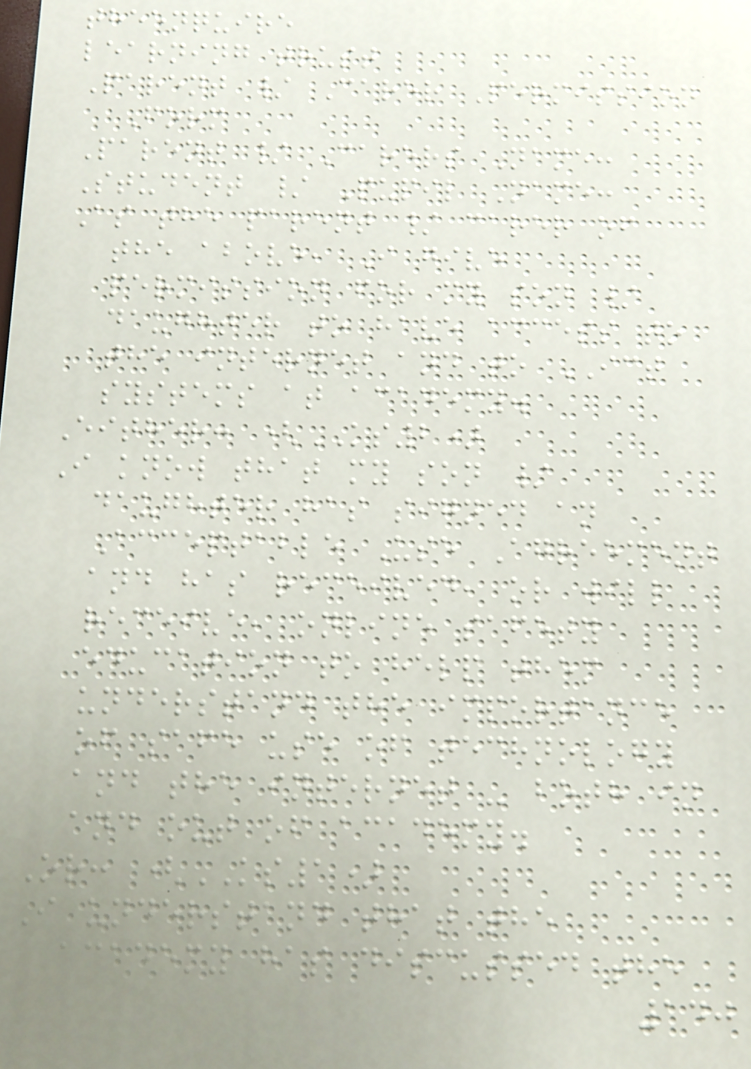theenquire
learning trust
Parent / Carer Permission
Form
Parent / Carers Name:
Student / Pupil Name:
As the parent / carer of
the above, I give
permission for my son /
daughter to have access to
the internet and to ICT
systems at academy.
Either: (KS2)
I know that my son /
daughter has signed an
Acceptable Use Agreement
and has received, or will
receive, online safety
education to help them
understand the importance
of safe use of technology
and the internet - both in
and out of academy.
Or: (KS1)
I understand that the
academy has discussed the
140
